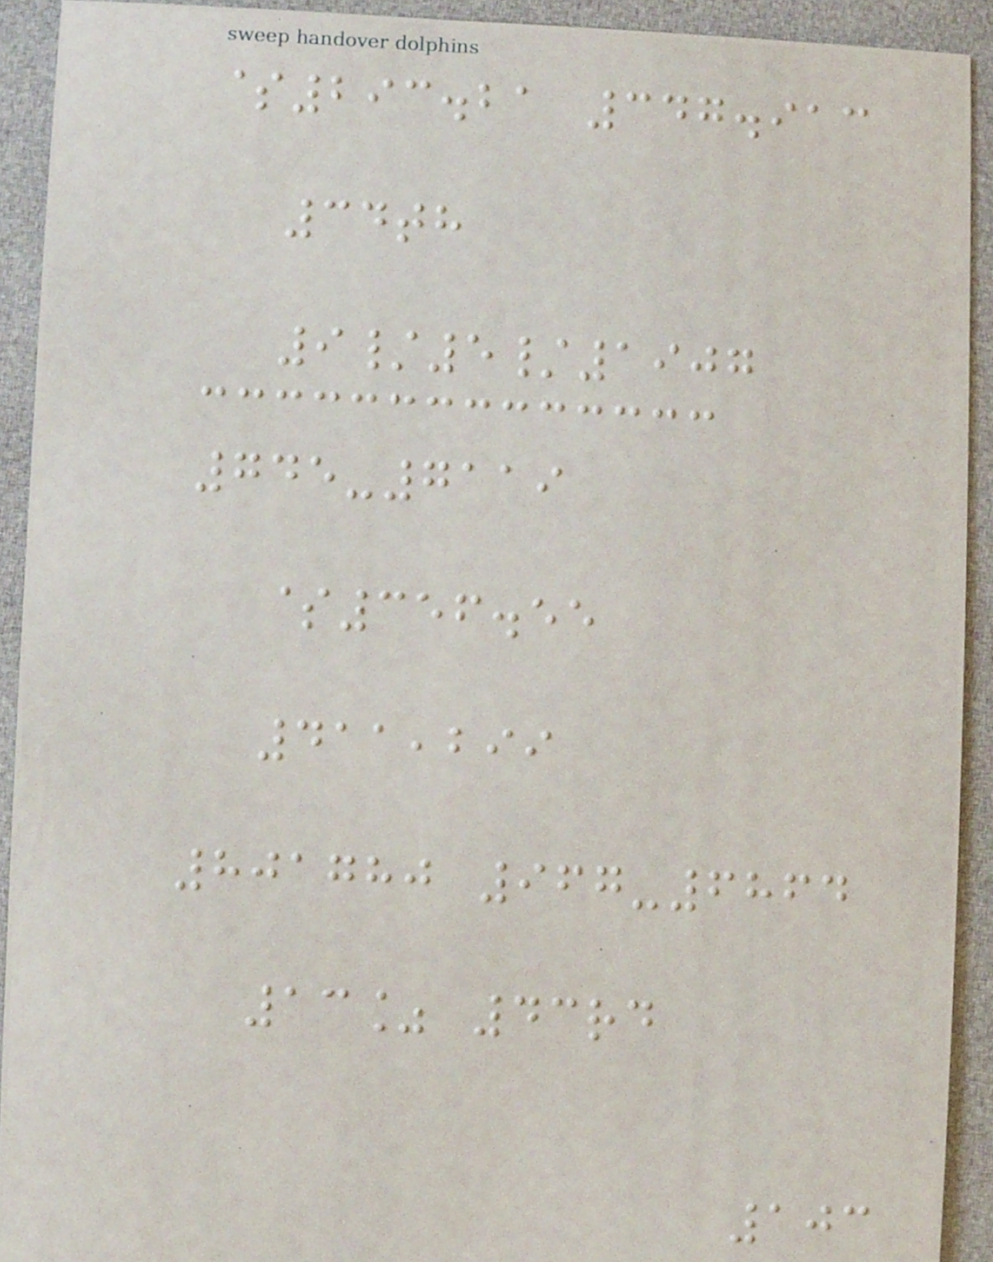$293.21 347.913
34th
9/5/1907
745-7119
$356.55
411,299
801780 967-6864
13% 43rd
103
